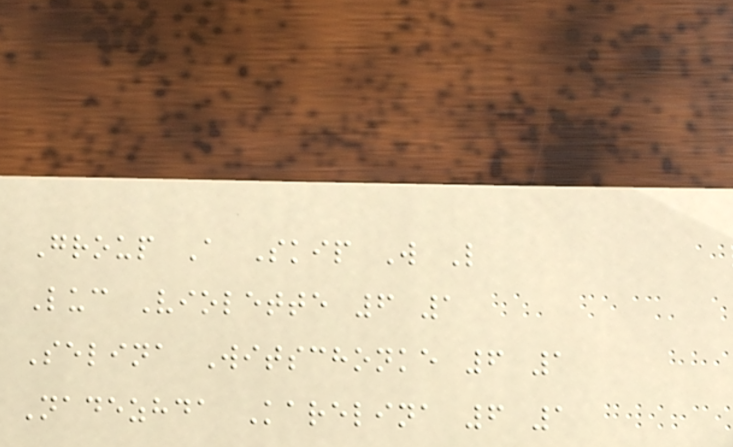Group A Skip W L
Luc Violette 6 1
Selina Witschonke 6 1
Nadezhda Karelina 6 1
